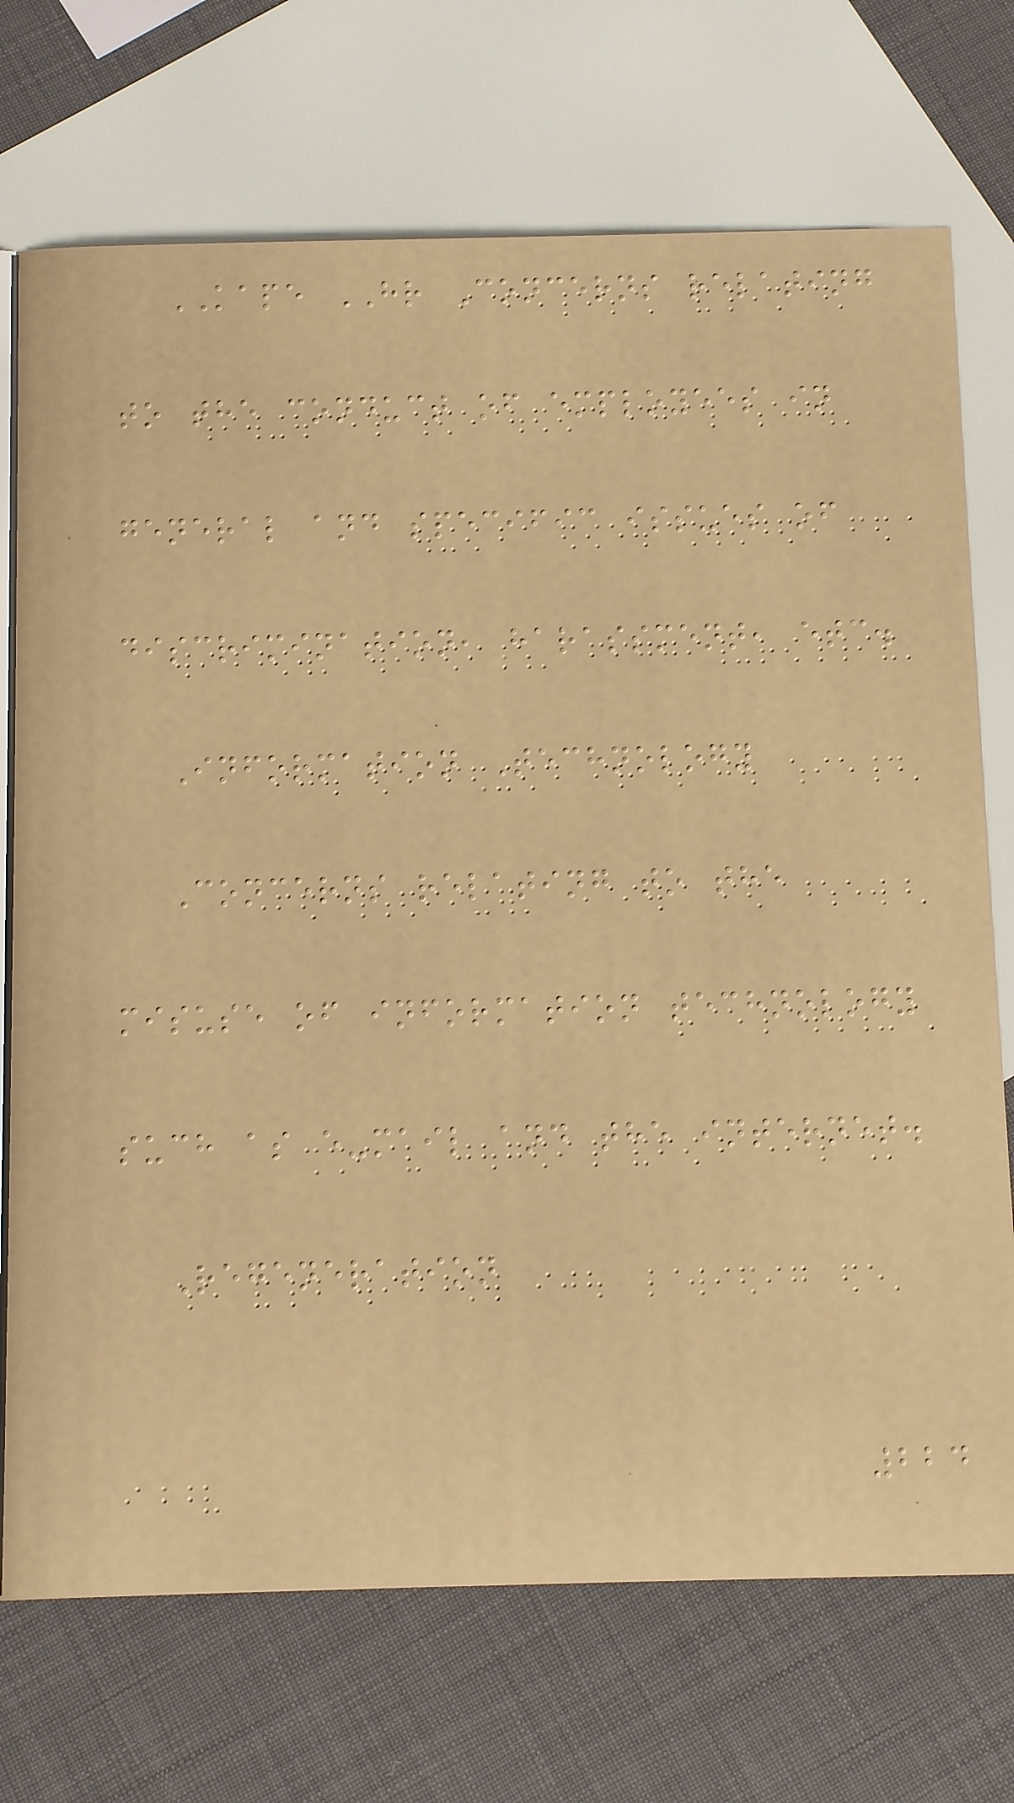KAPE HR Concerns relating
to the conduct of employees in
general and specific issues of
discrimination, harassment, etc.
Information Technology
Concerns relating to the
misuse of information technology
such as e-mail and the internet.
Regeneration
224
